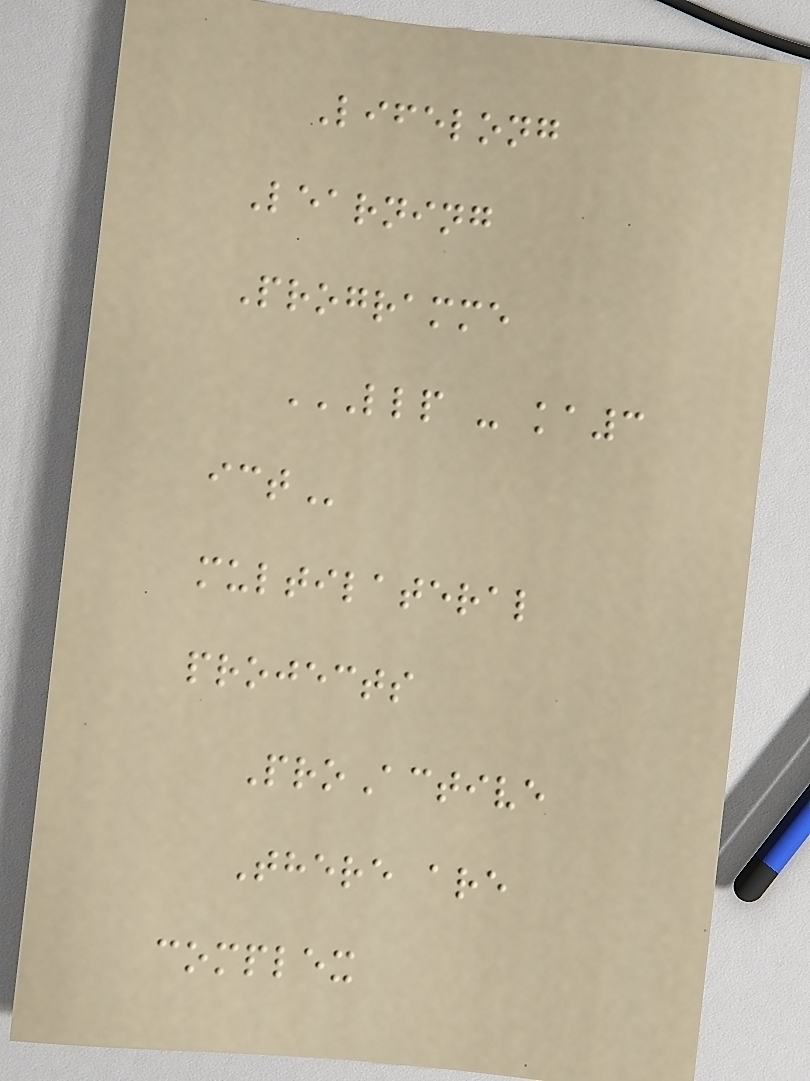Lifelong
Learning
Programme
LLP - KA3
ICT
multilateral
projects
ProActive
There are
complex
